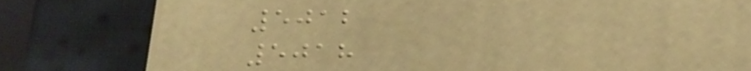5012
5018
